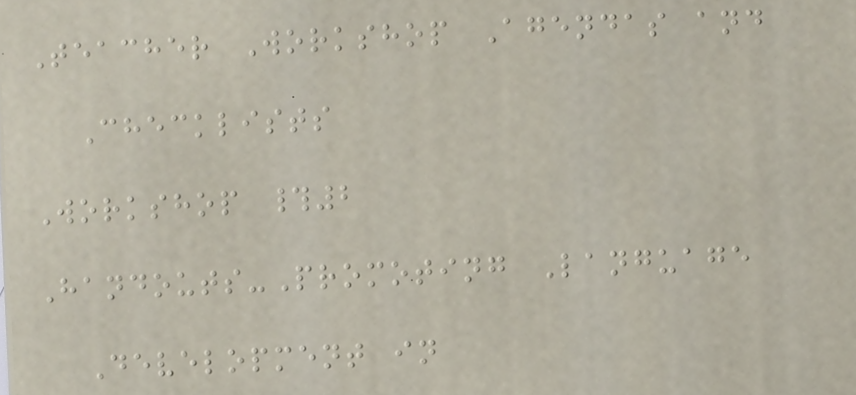Teacher Workshop Agendas and
Checklists
Workshop #2
Handouts-Promoting Language
Development in
